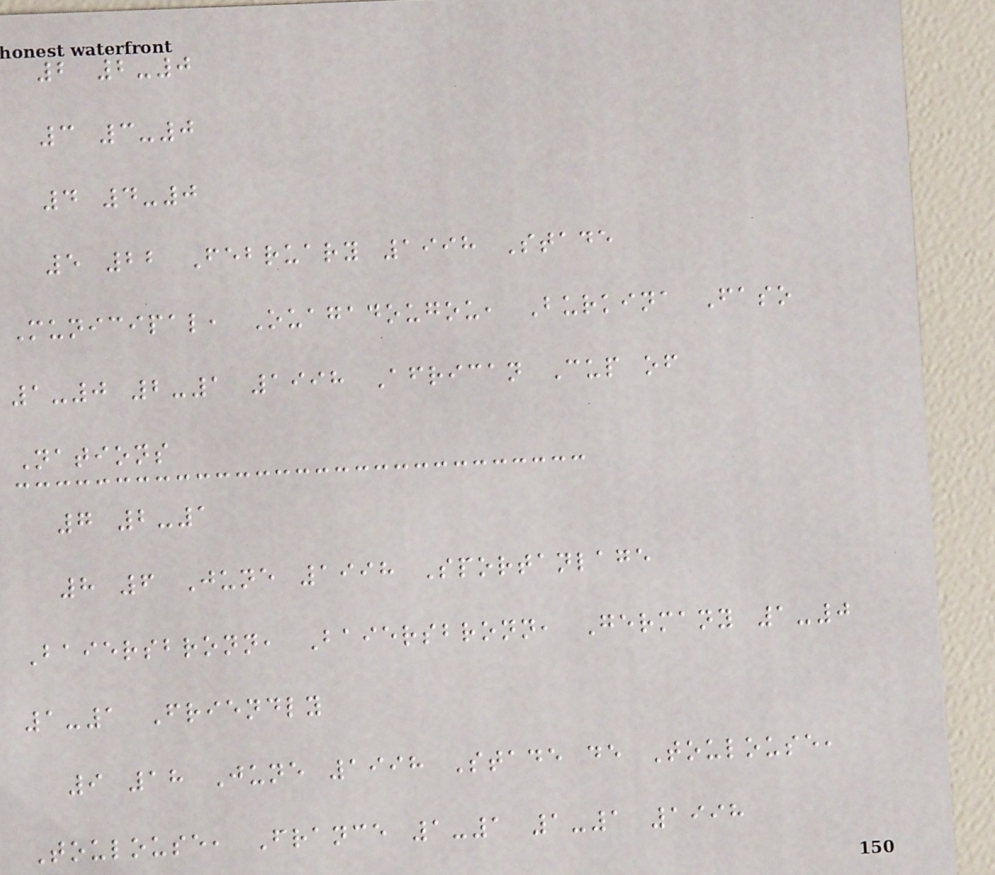2 2-0
3 3-0
4 4-0
5 22 February 1998 Stade
Municipal, Ouagadougou, Burkina Faso
1-0 2-1 1998 African Cup of
Nations
7 2-1
8 6 June 1998 Sportanlage
Baiersbronn, Baiersbronn, Germany 1-0
1-1 Friendly
9 18 June 1998 Stade de Toulouse,
Toulouse, France 1-1 1-1 1998
